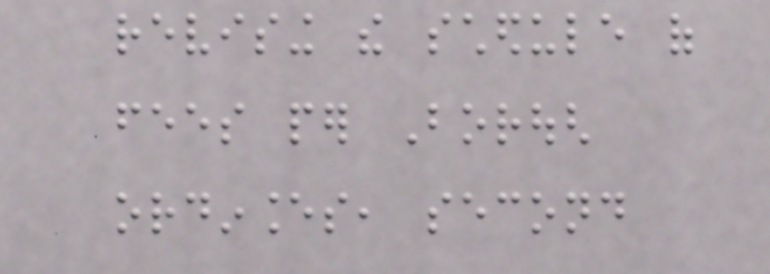revising the schedule of
fees per Borough
ordinances, second
